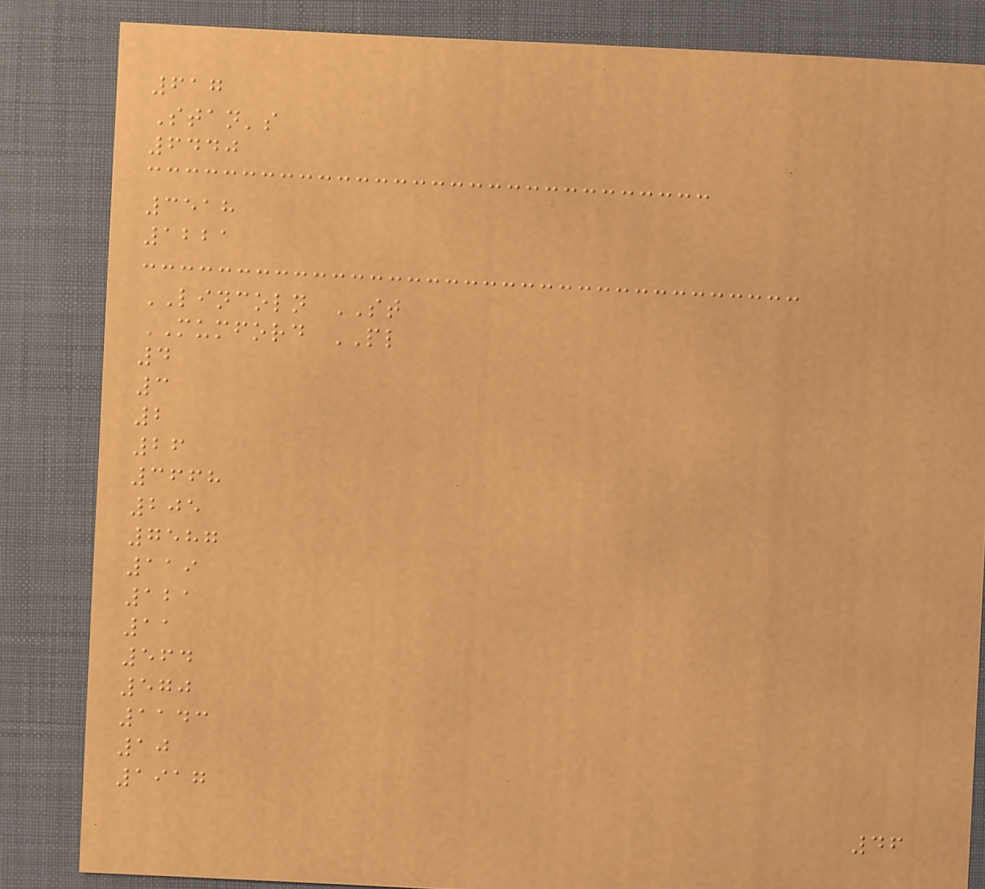617
Stan's
6440
3518
1221
LINCOLN ST
MUMFORD PL
4
3
2
26
3668
205
7587
119
121
11
564
570
1143
10
1917
46
